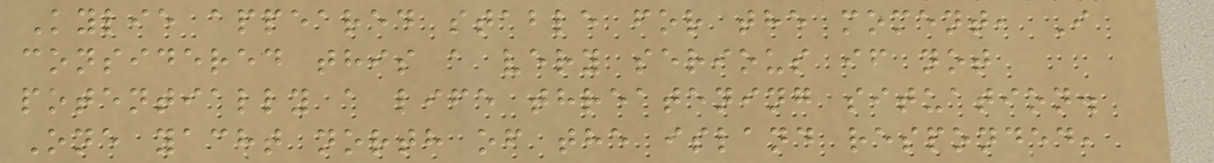Kylie appeared stable for the moment, I
considered this a very serious if not
potentially a life threatening situation.
One yacht north of the island responded,
